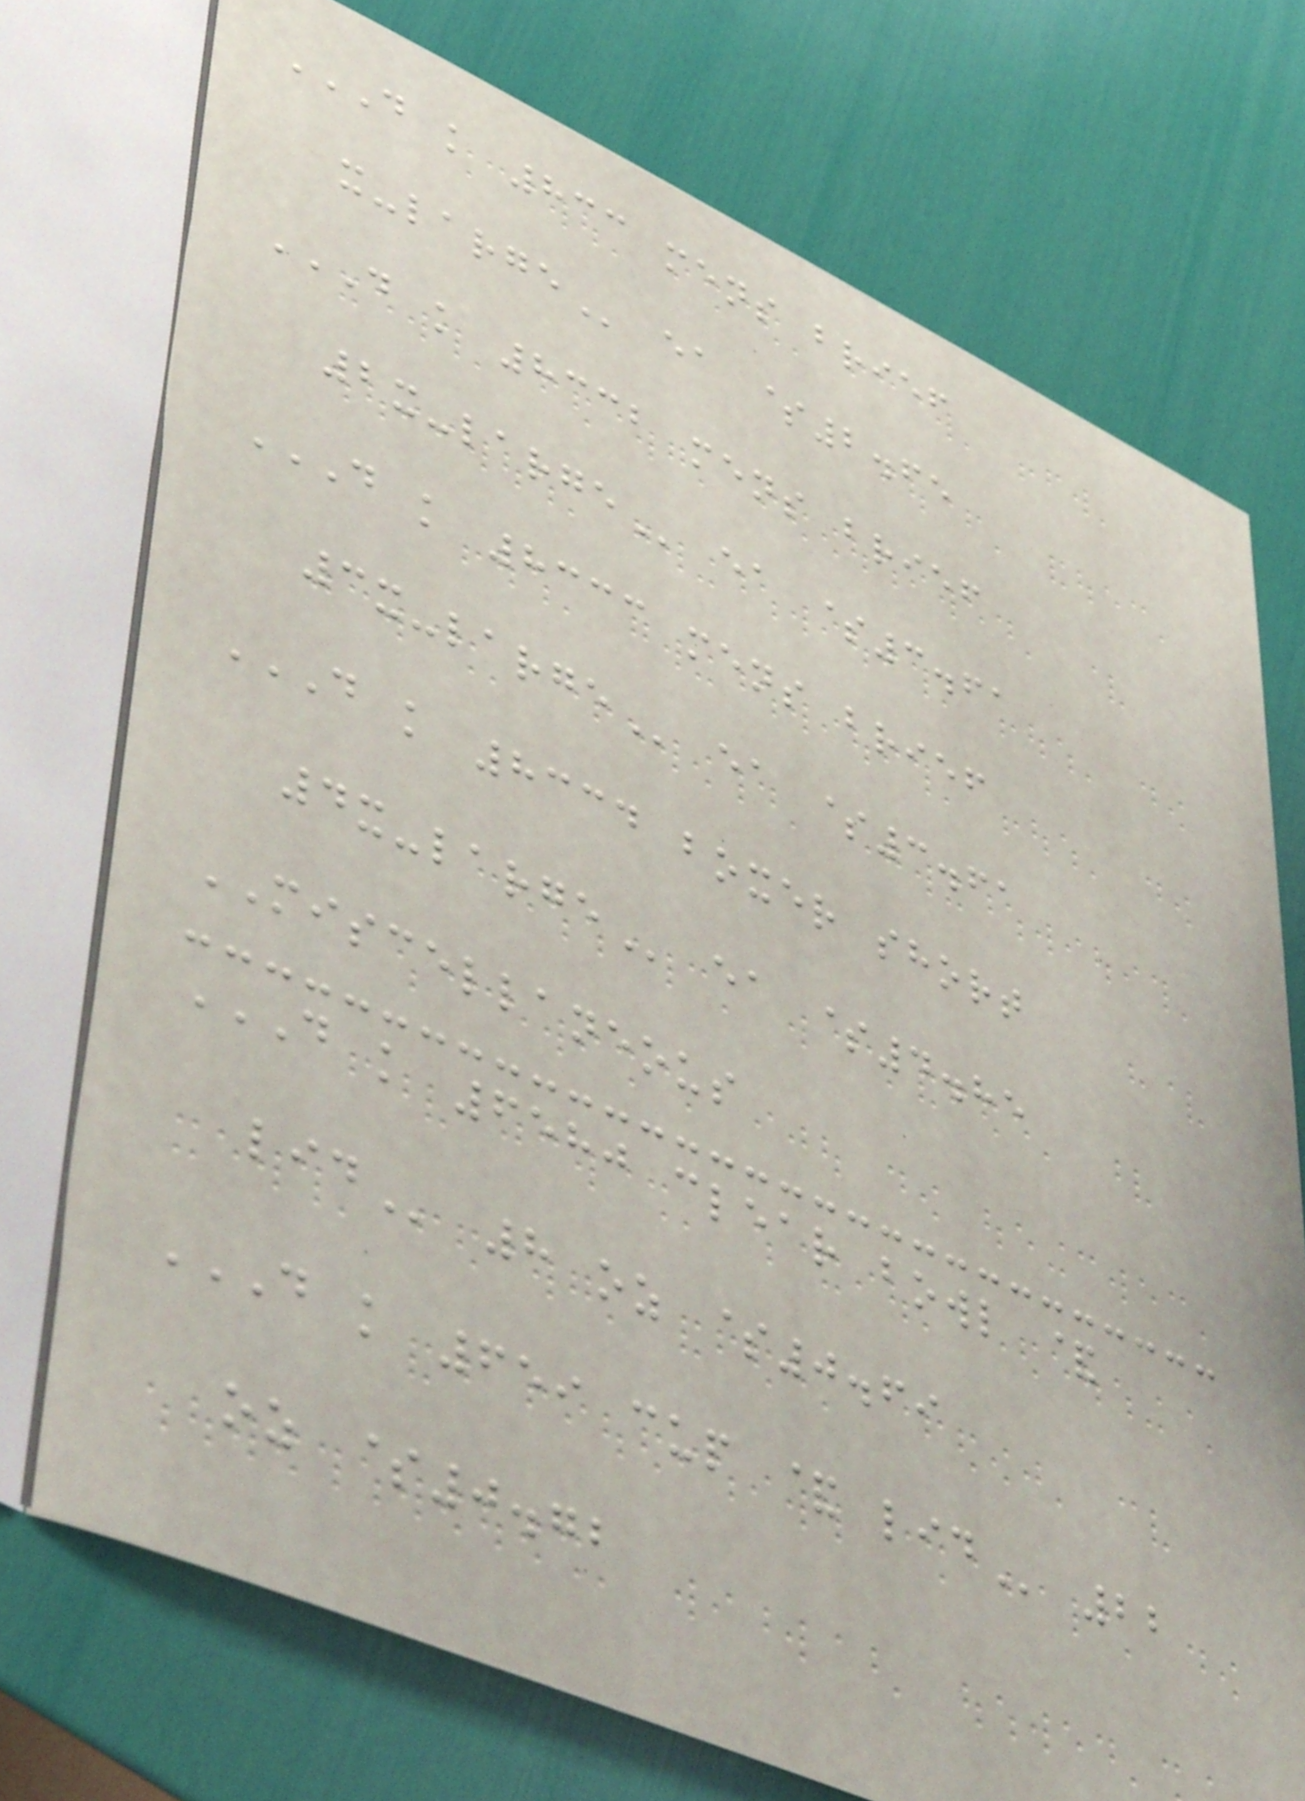D K 833 MENS BRIEF
X-LARGE ea $2.65
D K 8332 MENS BRIEF
2X-LARGE ea $3.61
D K 8333 MENS BRIEF
3X-LARGE ea $3.61
D K 8334 BOXER SHORT
4X-LARGE ea $4.85
MISCELLANEOUS
D K 6580 CLEAR BOWL &
LID 8 oz $0.69
D K 659 CUP & LID 22
oz $0.72
